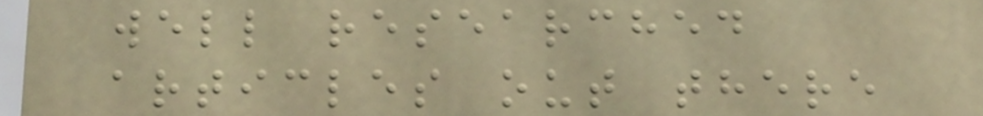well researched
articles out there
